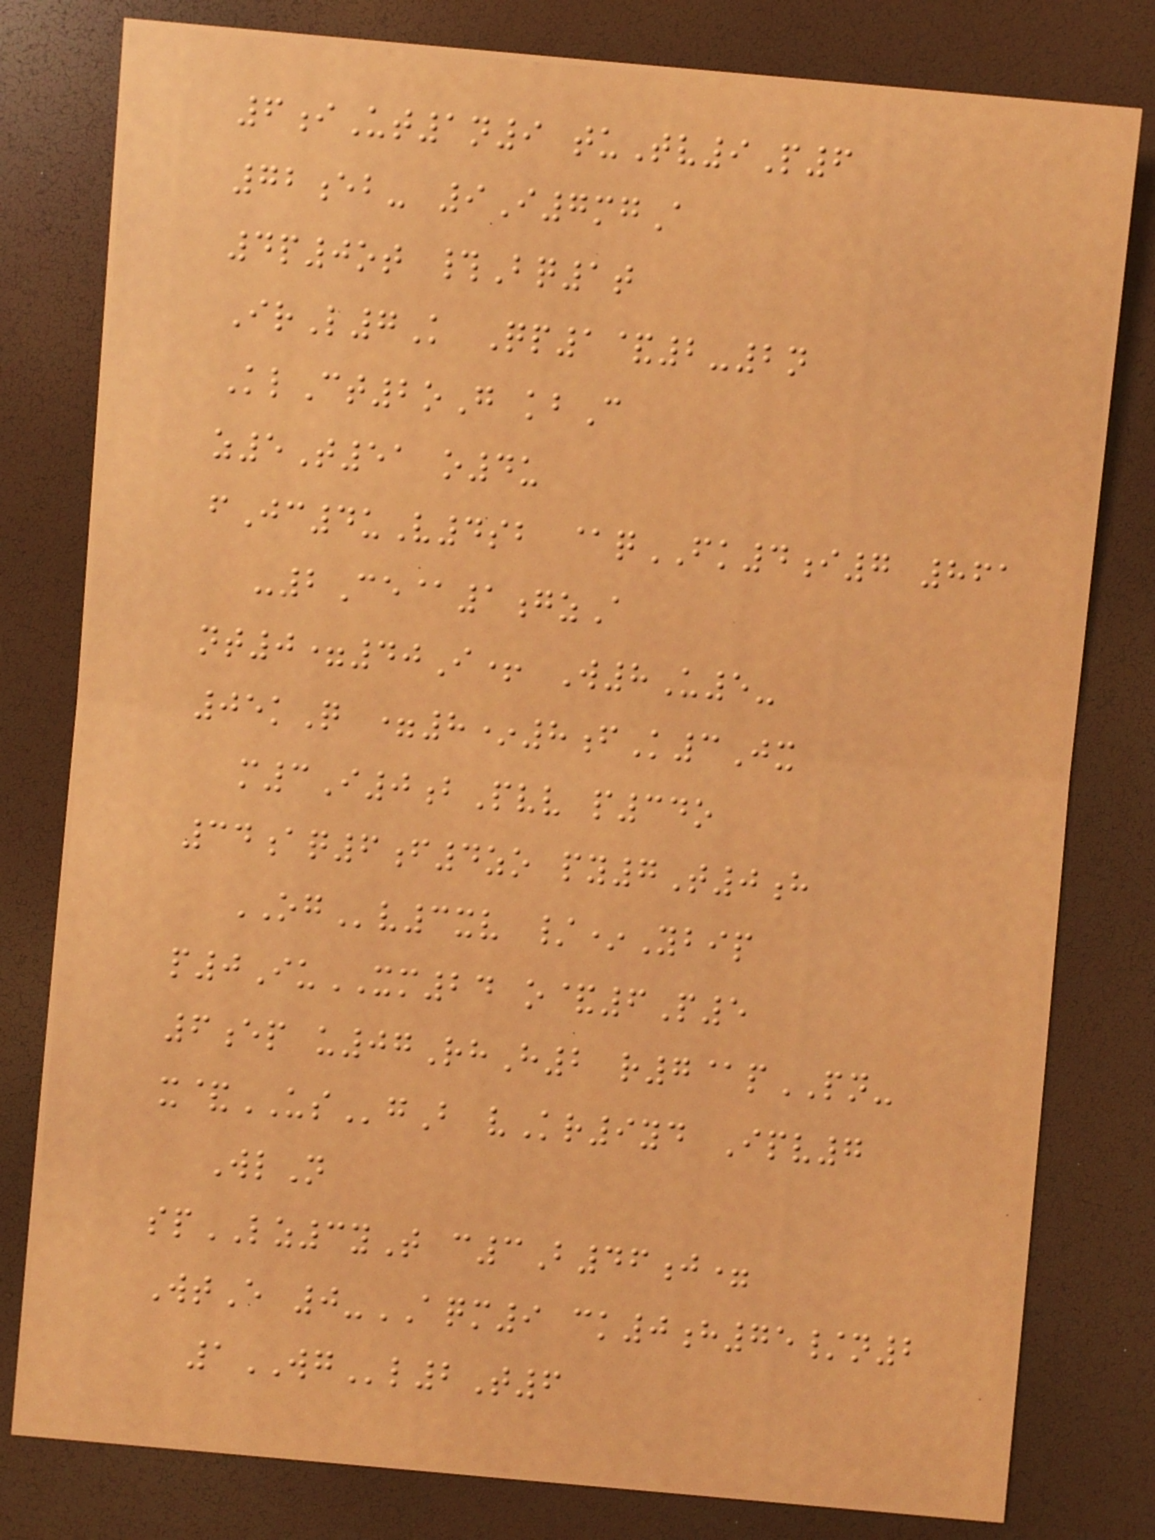6iUt1n9 tuTv9P6
72eb- 9I7mgA
4p0ot #Bq1t
IrL7K Qp1&2-2n
KlCt2oG kbC
z5T51 o4u
fJc4uV4sb @qFK4i7 861
-2Ce@1gzA
nt0=40I+ W8U5-
05kQ =8*8fK3Jx
m3I0bPvv p34o
34aq6f4zo py7T0h
OGv3xv /*Ybip
p0IuXM24 o&6P5
6ep u07RhH2 r7@pPN-
x&USgB vKr9yd Ipv7
WlN
spLZ3yT c3B46j=
WtE 0-AQM9 ck0h75/n2
1WGl2T6
